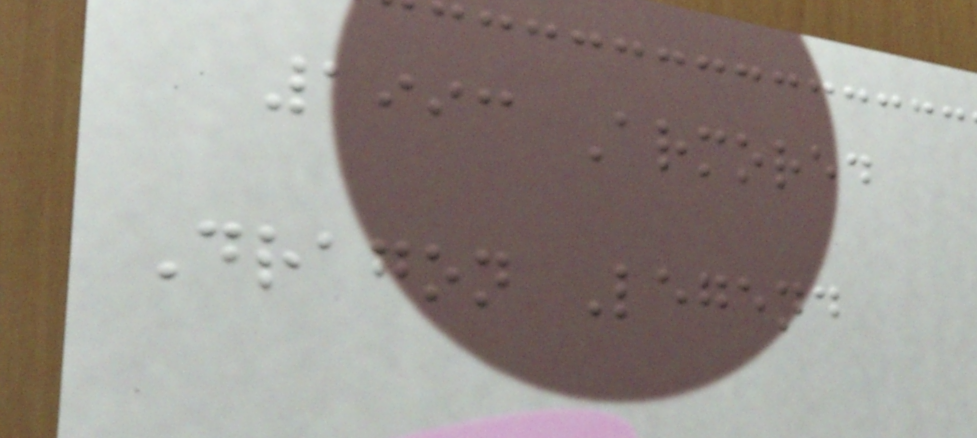1993 Armored
Dragon Legend
